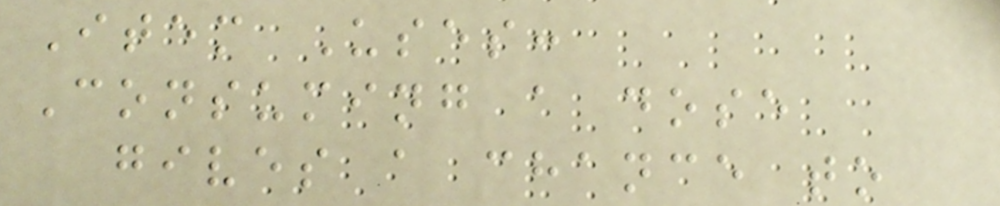Item Uses:
Consuming a dose
gives a chance to
